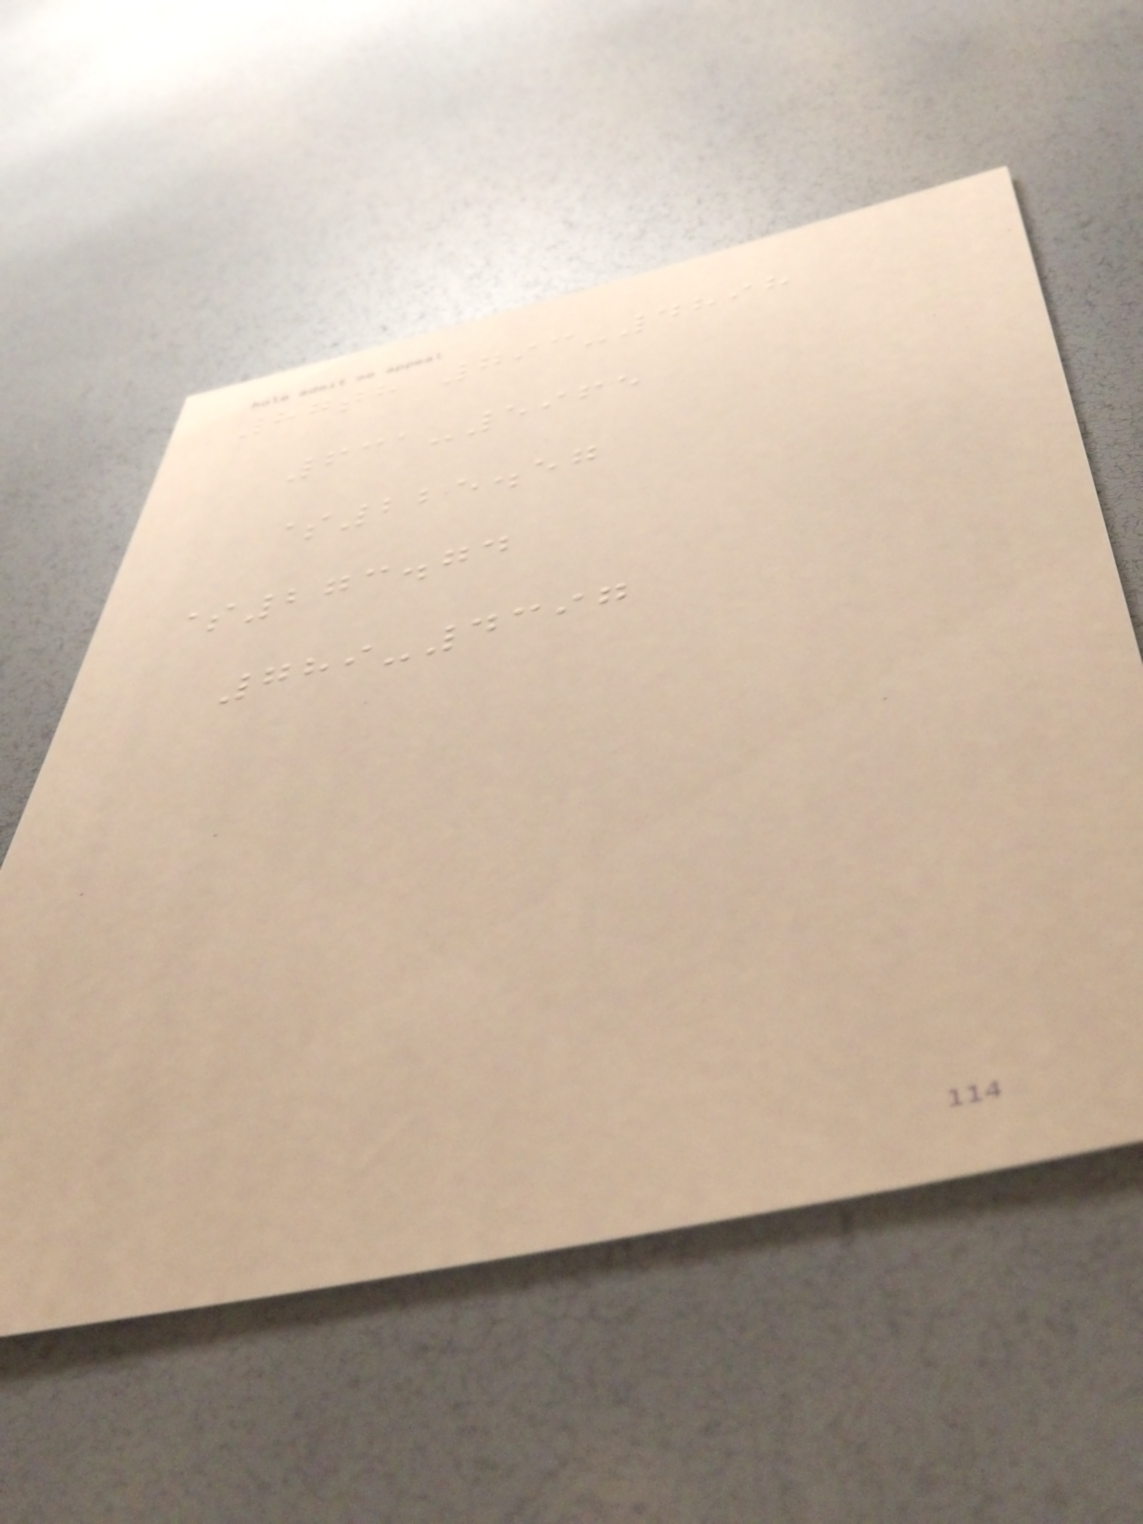87th 793-4898
631-5965
$225.57
$273.74
789-4397
